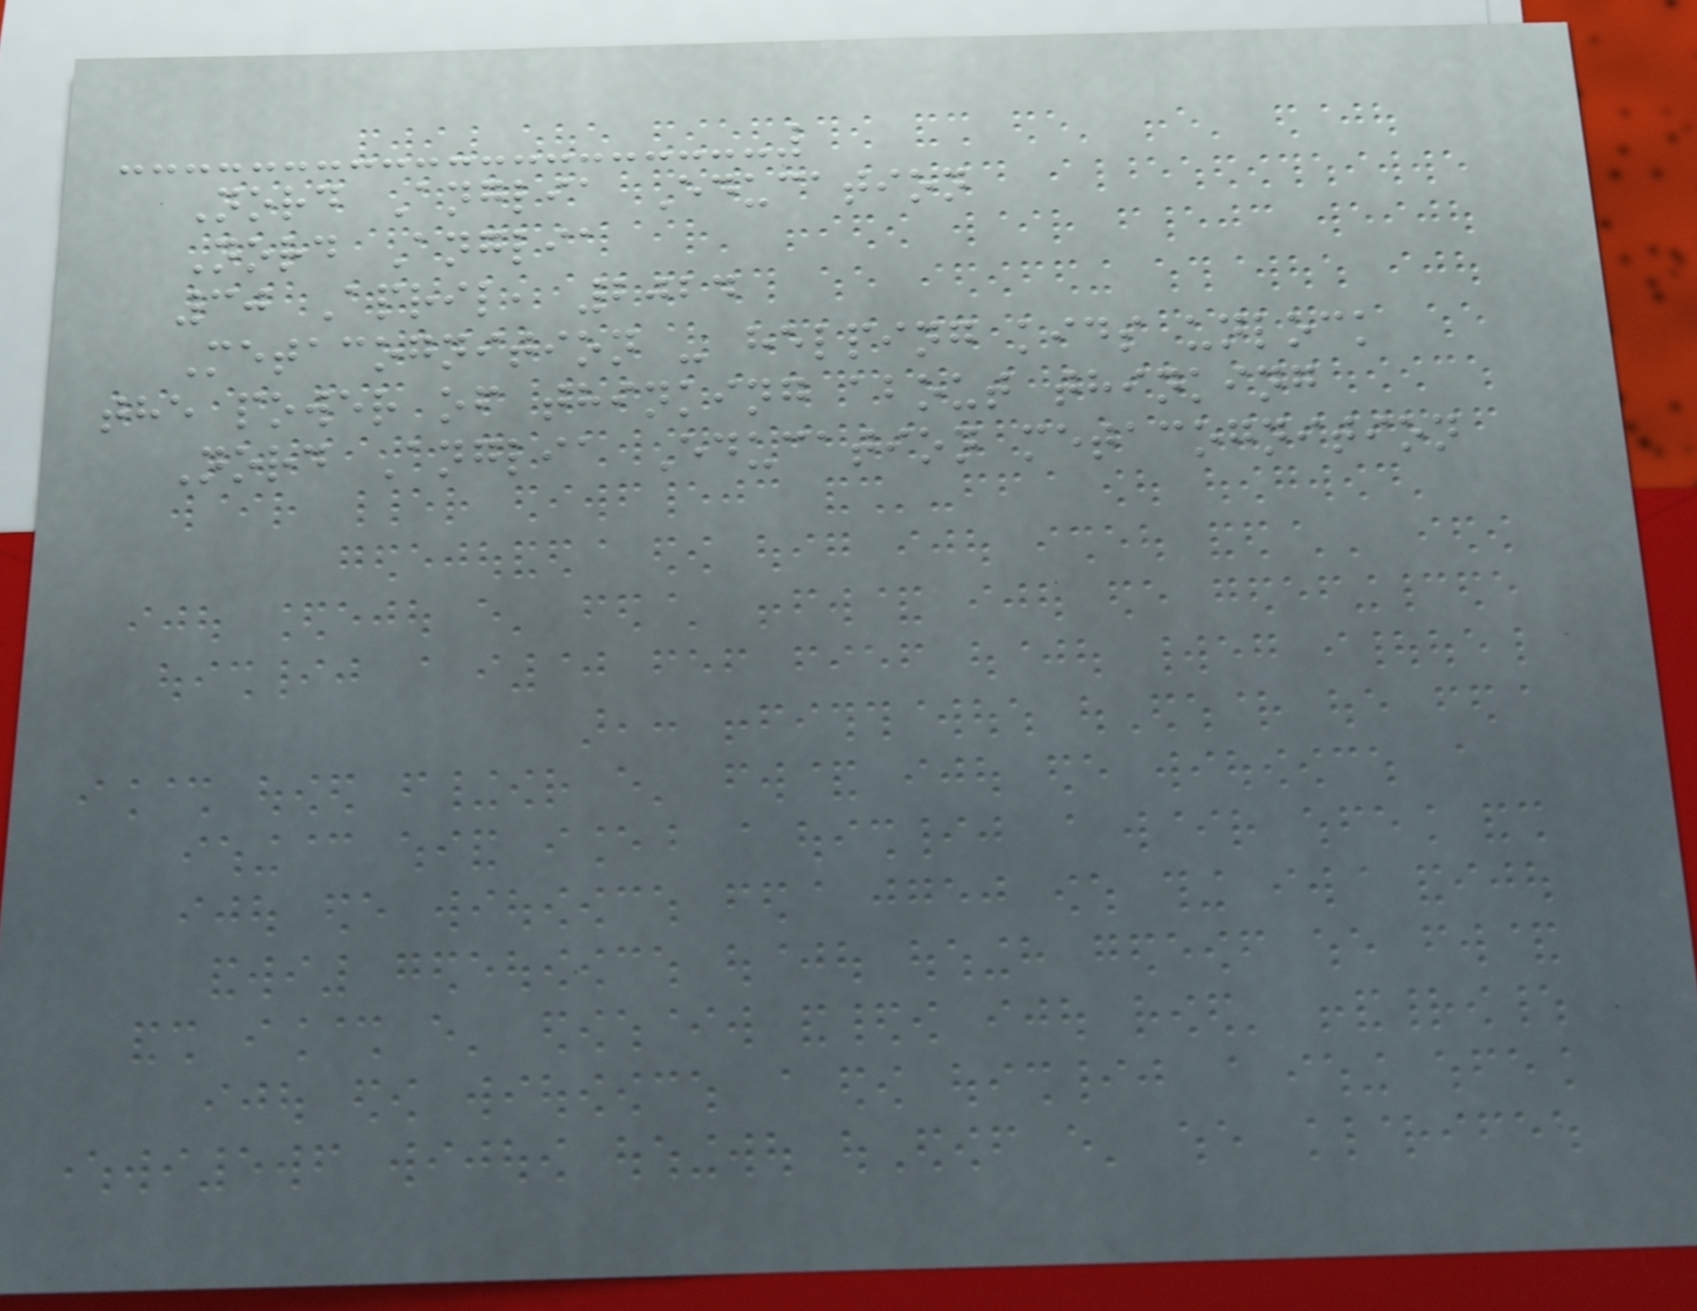Nord Anglia Education
Nord Anglia
30 April, 2024
Metacognition - helping kids unlock
the power of thinking about thinking
Nord Anglia Education metacognition
